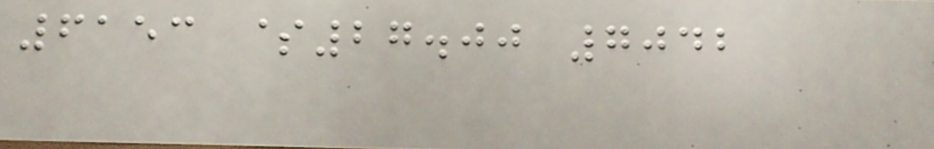6153 $27.00 7042
